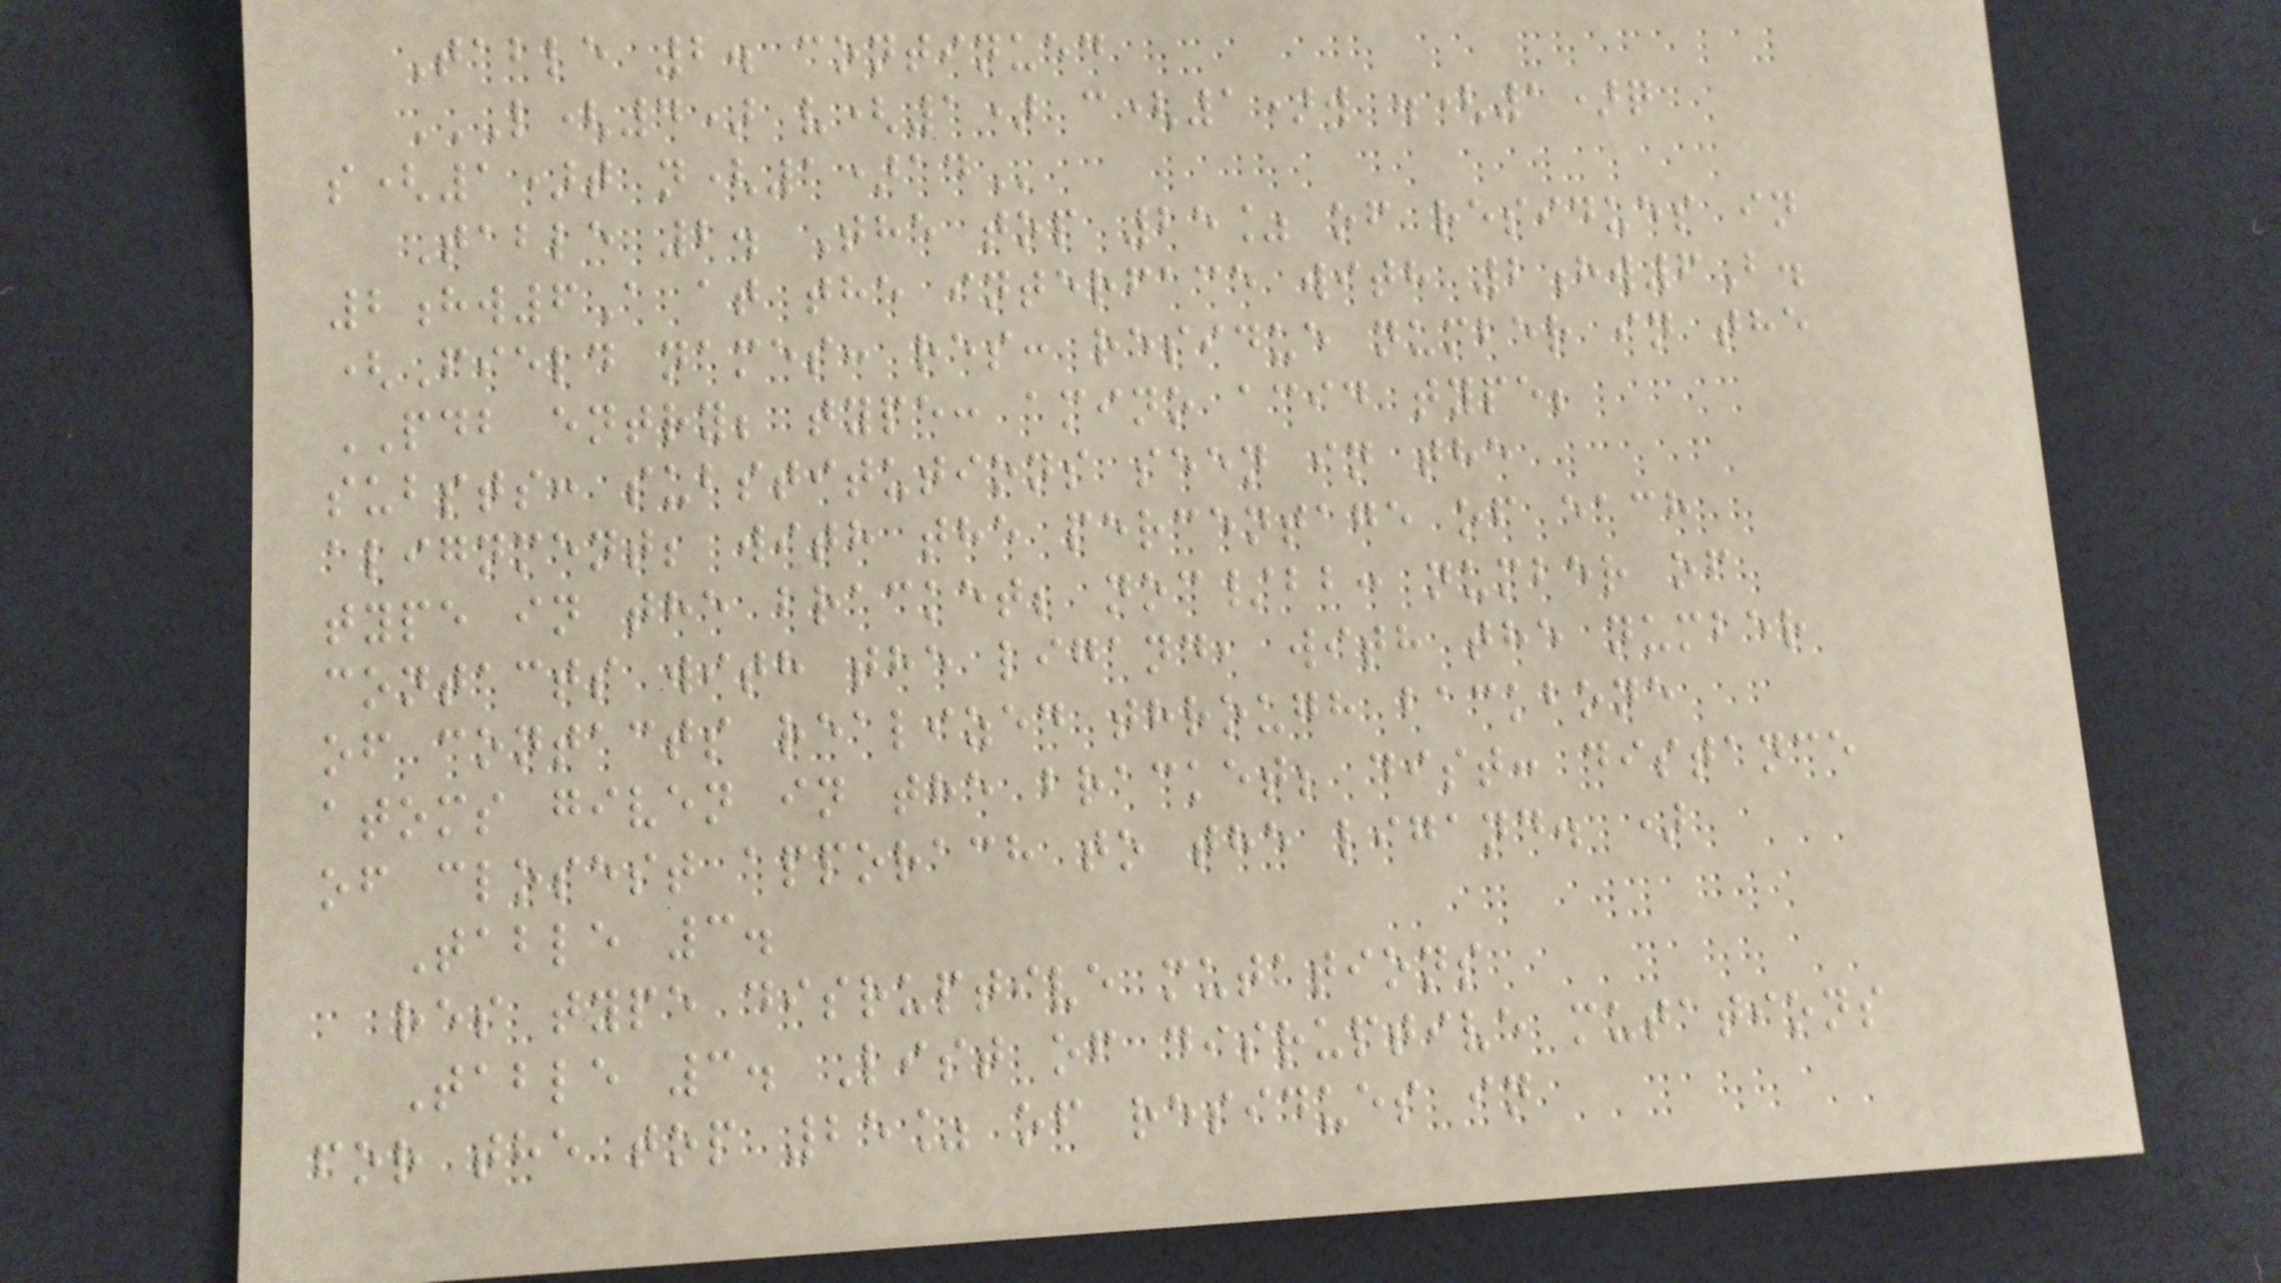Table 2. continued
L(4) V(1) C(1)W .(1)Q
S(1)T N(1)AD
Table 2. The top 25% of residues in
2hw6A at the interface with 2hw6B.
(Field names: res: residue number in the
PDB entry; type: amino acid type;
substs: substitutions seen in the
alignment; with the percentage of each
type in the bracket; noc/bb: number of
contacts with the ligand, with the number
of contacts realized through backbone
atoms given in the bracket; dist: distance
of closest apporach to the ligand. )
Table 3.
res type disruptive mutations
Table 3. List of disruptive mutations
for the top 25% of residues in
